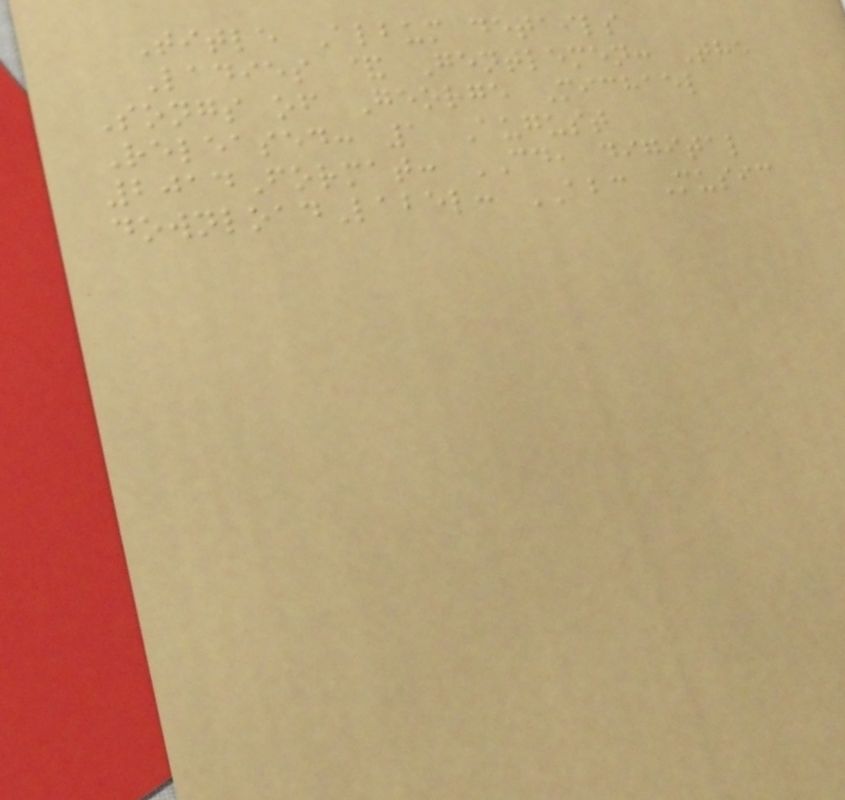Title Album details
Ladies & Gentlemen: The
Songs of George Michael
Released: 1 August
2014Format: CD, digital
downloadLabel: ABC Music
